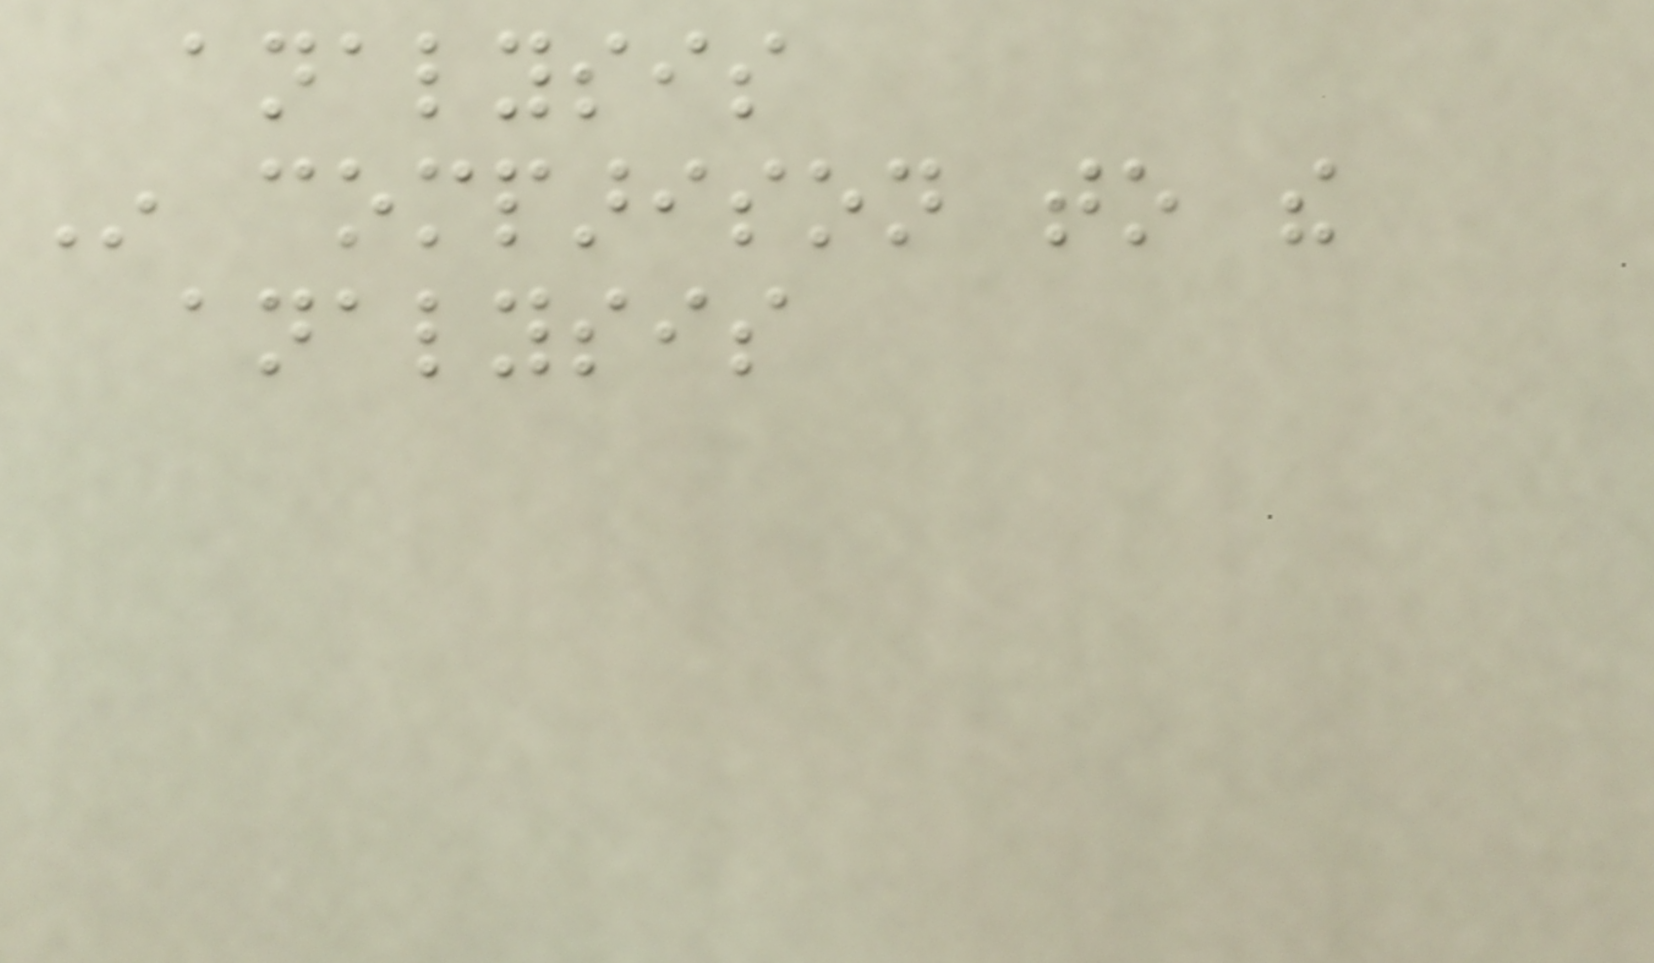analysis
In comparison to the
analysis
